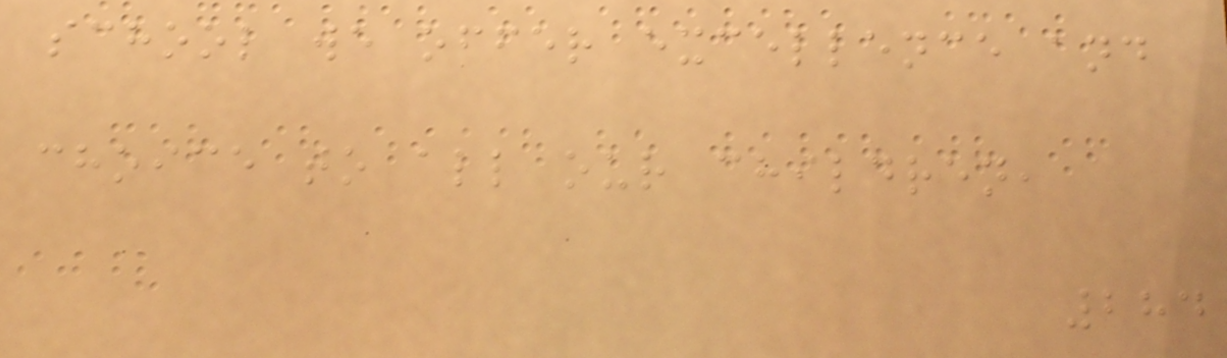school we offer excellence and
choice to all our children,
284
